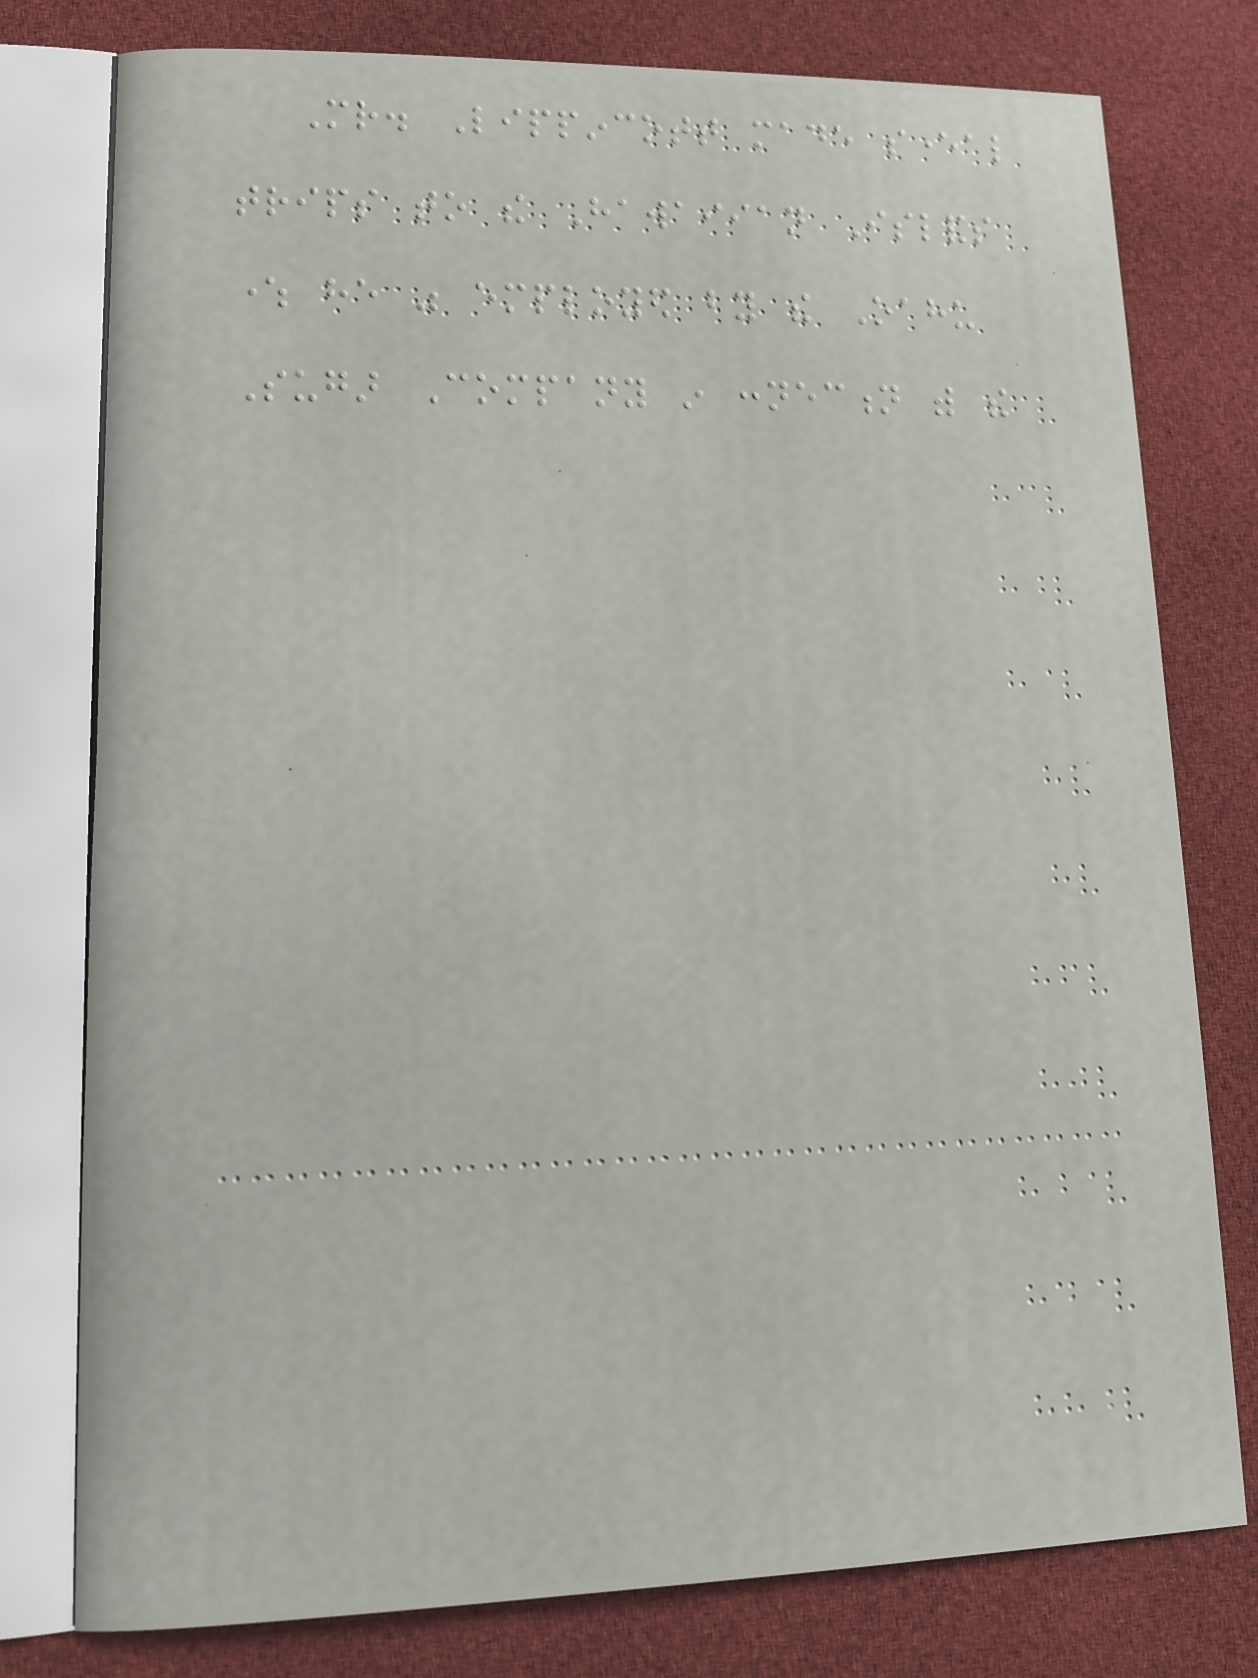Mr. Lippincott made several
trips to the Hawaiian Islands
where he was employed by the Oahu
Sugar Company in connection with the
